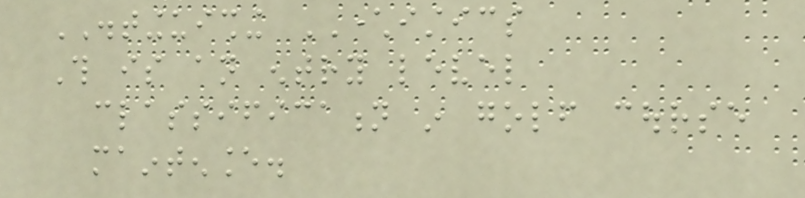DISTINGUISHING CHARACTERISTICS
This is an entry level
classification in golf course
maintenance.
